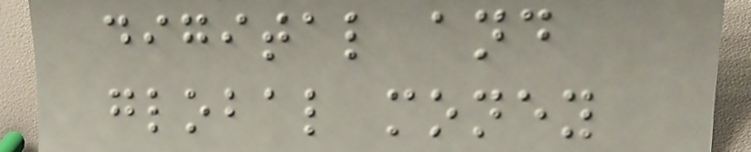digital and
global money
